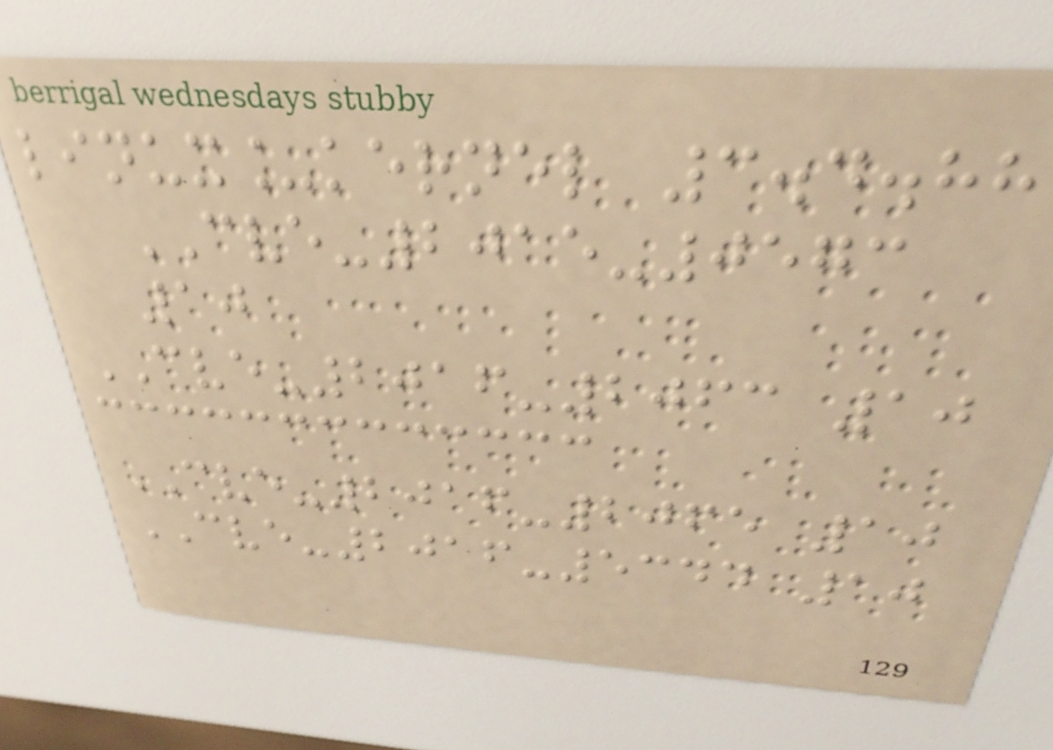linux_kernel 3.4.88
CVE-2015-0573
10
CVE-2016-2063 10
CVE-2016-2065 10
CVE-2016-5344 10
